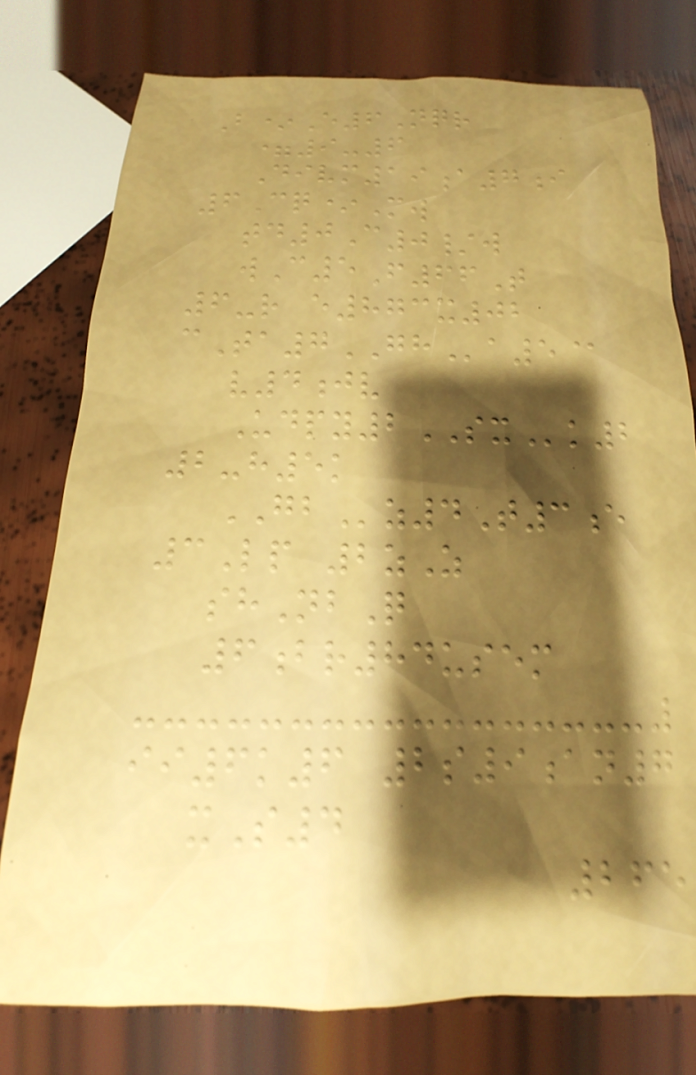B*E6Nqr
=9-6
Divm19a7i
6Cq*Mw
td0C0/w
wC5F66T
6-r e873x02
cTa7GHa5@
v4jv
Udpy2SXk2
2-h5k
GBz4T3e
3Lp 2zZ
shNbQ
6br84usem
ii6k6 2s9an7
xS4
265
